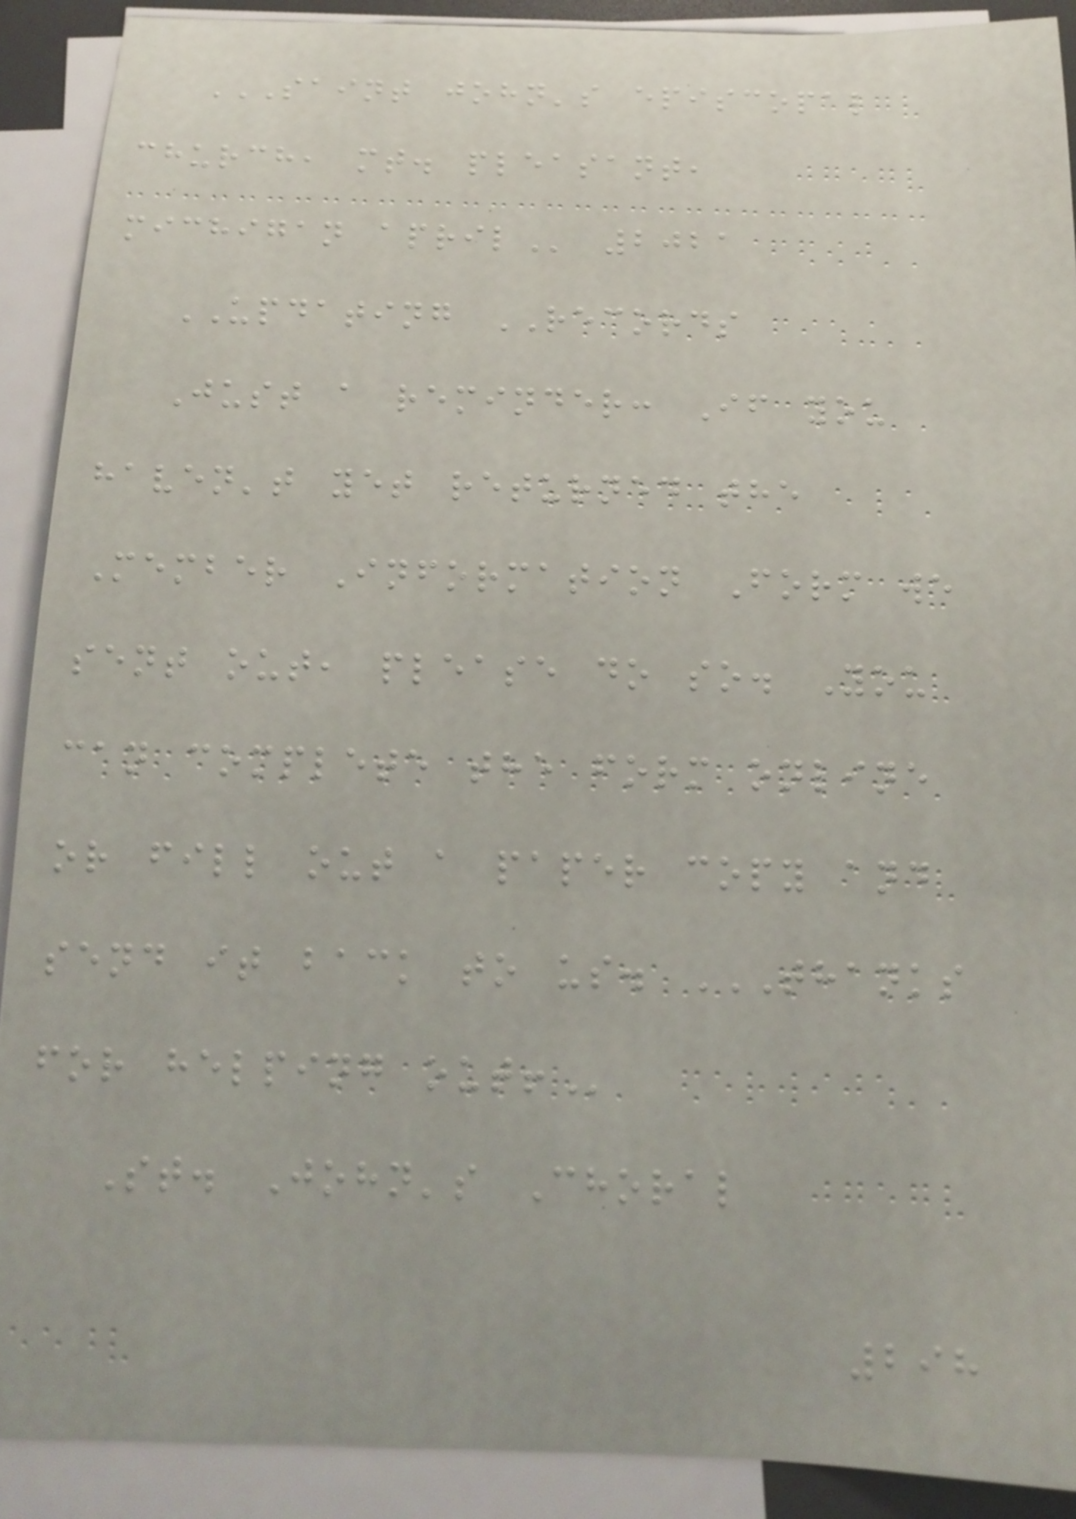SAINT JOHN'S EPISCOPAL
CHURCH, MT. PLEASANT,
MICHIGAN APRIL 2021
UPDATING RECORDS
Just a reminder: If you
haven't yet returned the
Member Information Form we
sent out, please do so. You
can complete the form online
or fill out a paper copy and
send it back to us. THANKS
FOR HELPING OUT!
St. John's Choral
298
